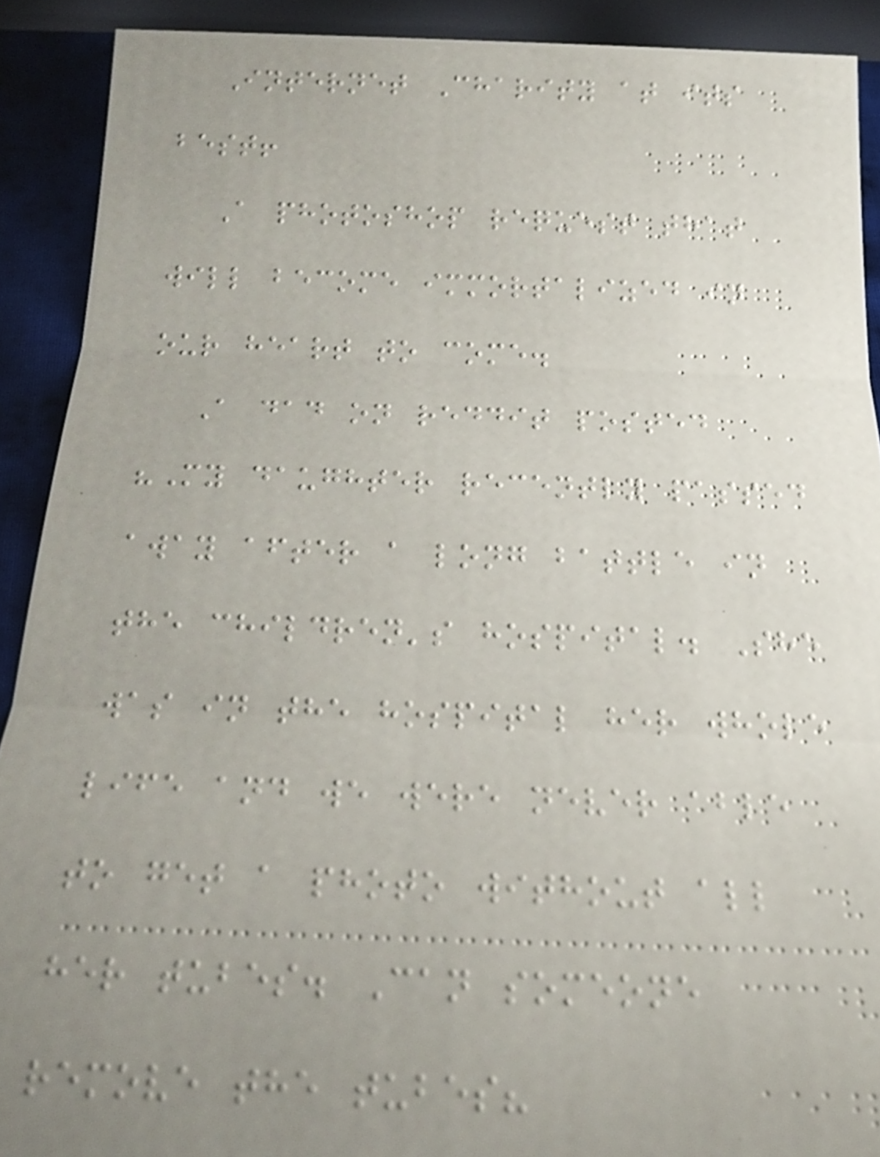Internet Charity at its
best!
A photoshop request that
will become immortalized in
our heart to come.
A dad on reddit posted
"My daughter recently passed
away after a long battle in
the children's hospital. She
was in the hospital her whole
life and we were never able
to get a photo without all
her tubes. Can someone
remove the tubes?
